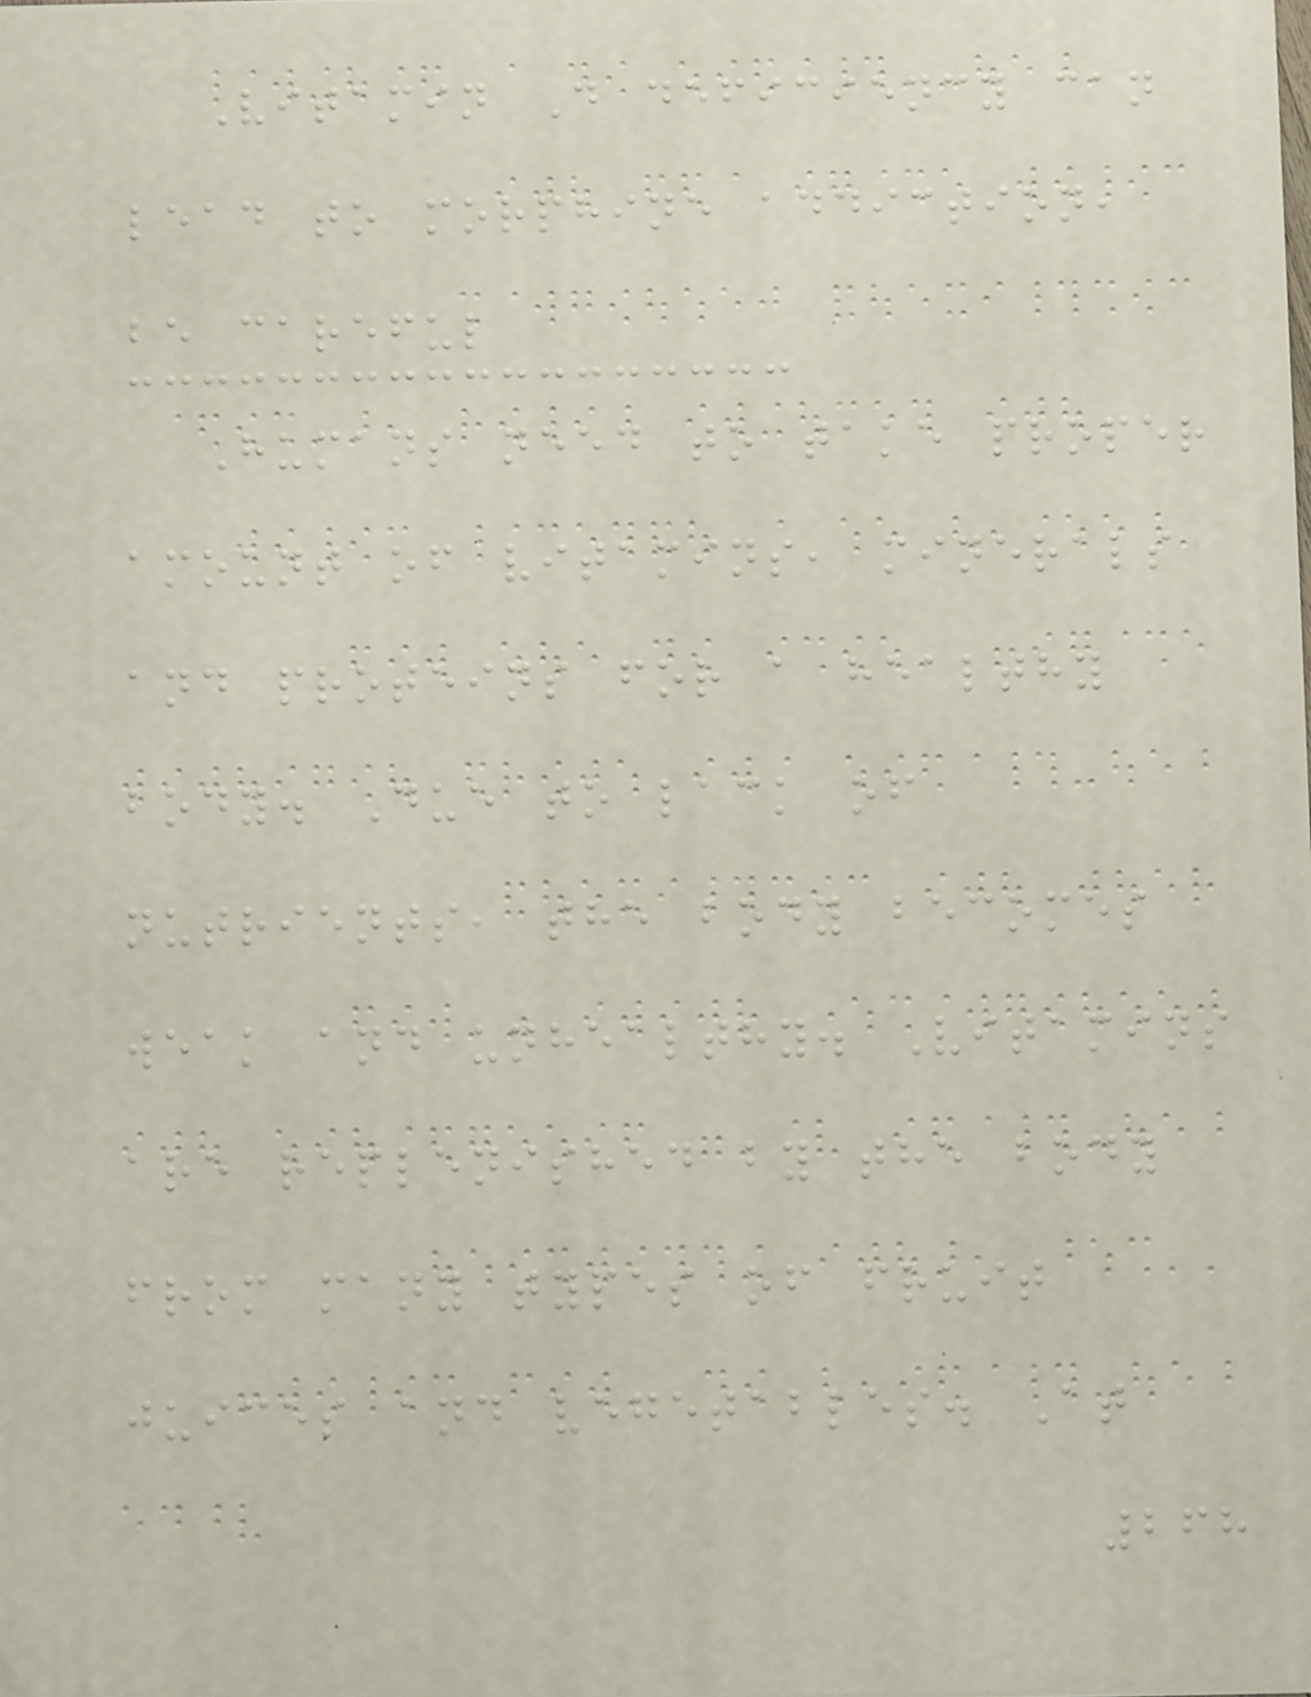Vitamin D deficiency can
lead to morphine addiction,
be careful
Humans need to take proper
amount of vitamins, minerals
and proteins for a healthy
body. Due to lack of
nutrients, the body becomes
weak and unhealthy. Vitamins
are replenished by the body
from many types of fruit
juices and vegetables. At
268
